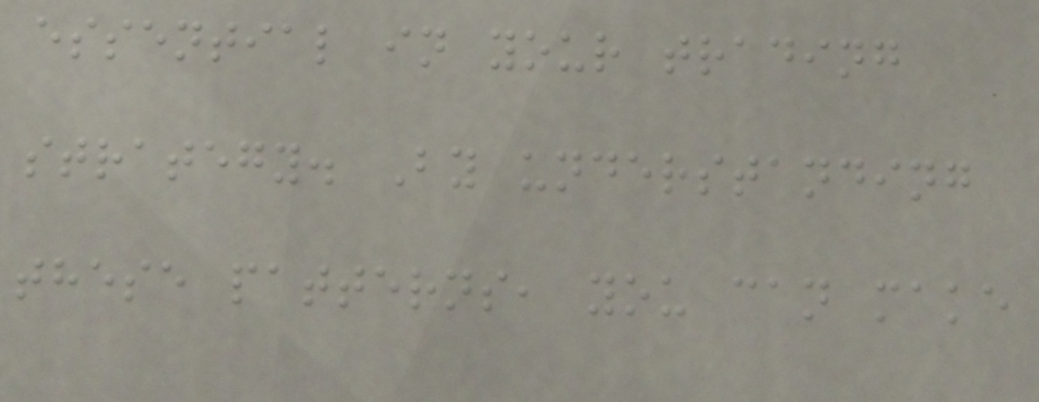essential in your trading
strategy. By understanding
these patterns, you can make
